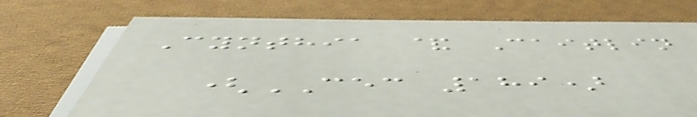Cynthia & Caitlin
(CEC 189)
